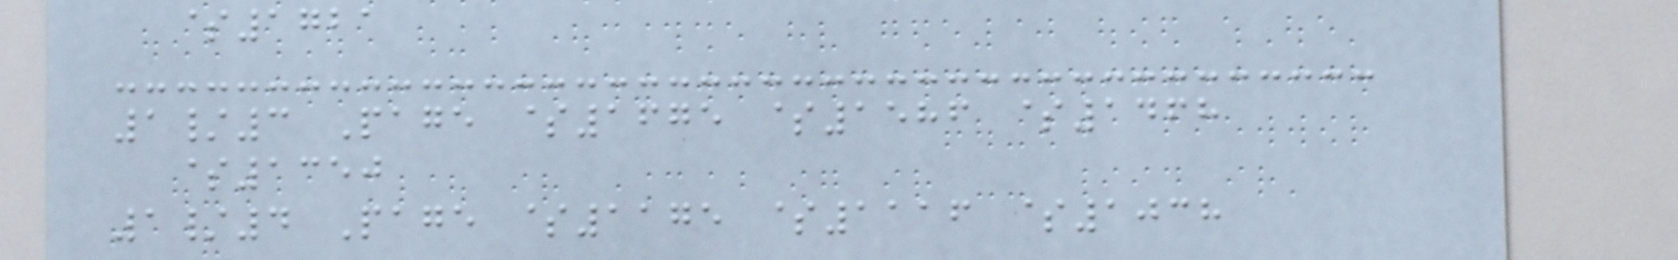$1721
1/3 Page $1675 $1586 $1468
$1350
1/4 Page $1175 $1116 $1038
